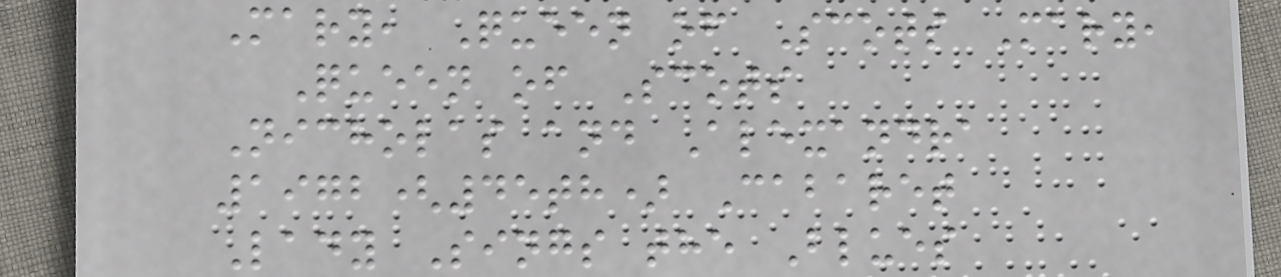Mary, Queen of Scots Mary,
Queen of Scots
Nicholas and Alexandra
1972(45th) Cabaret
Lady Sings the Blues
